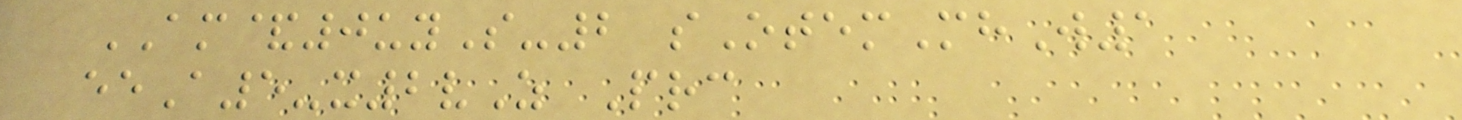AM&0uyS-2 sOtemMhW1
eeA5-x2vZ Prc
